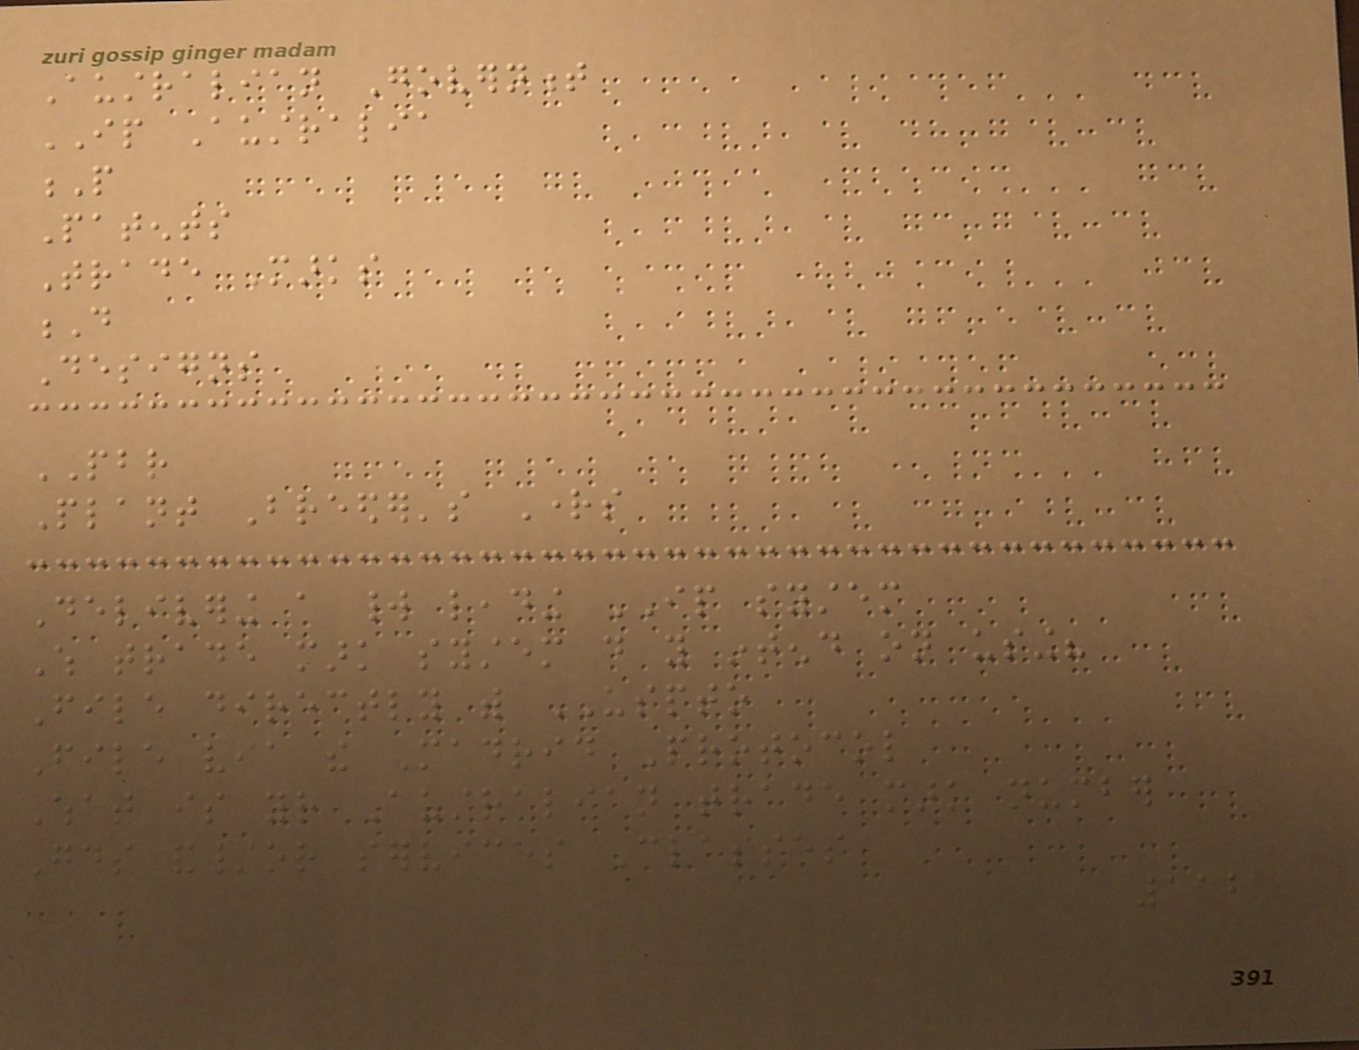Australian Government
IP Australia
P
Patents
Trade Marks
D
Designs
PBR
Plant Breeder's Rights
Delivering a world leading IP system
Which trade mark system do you intend on using?
File directly with USPTO
File via the Madrid Protocol
What is your Australian trade mark number
Goods and/or services Classes
112
